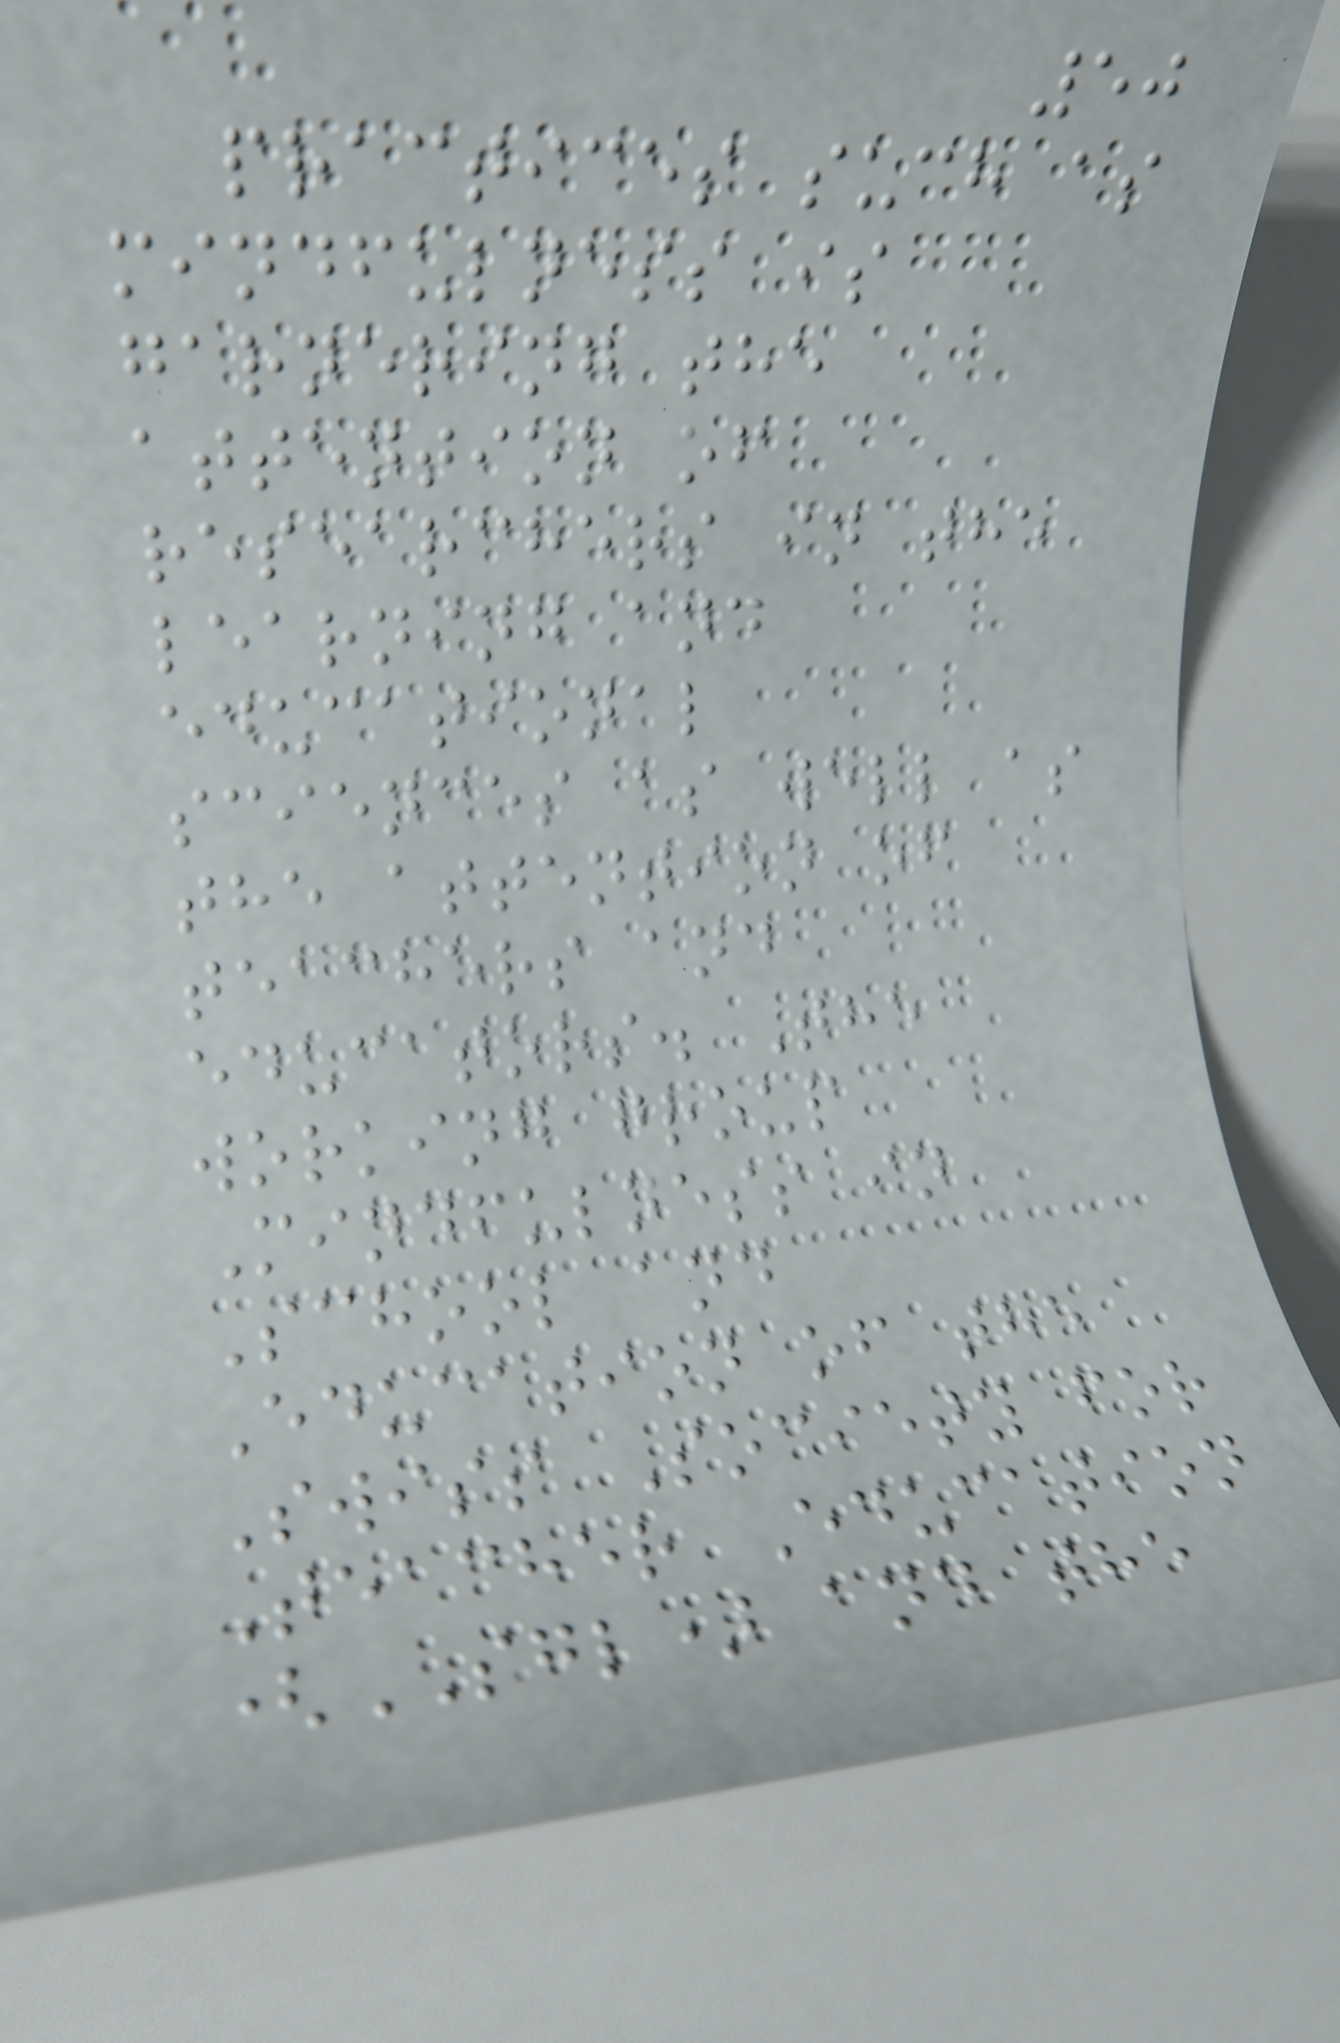50
practices such as
mindfulness is
garnering the
attention of
researchers in the
learning and
educational
sciences as well as
the attention of
teachers and
educators. The
working group
Mindfulness in
School and
Education of the
Swiss Society for
Teacher Education
(SGL) and the
